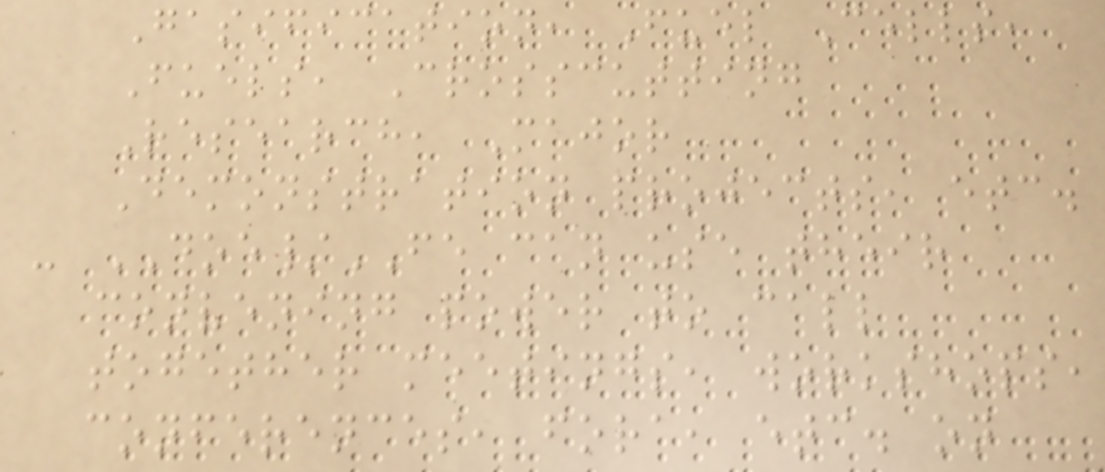Gasification, Fuel Cells,
Fuels, Crosscutting
Research, Major
Demonstration projects, etc.
- DOE/FE can use their
convening power to call
together meetings, workshops,
conferences, fora, etc. on
